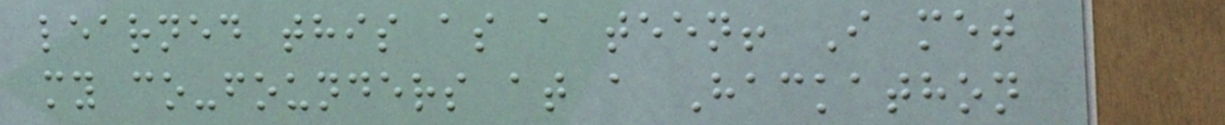learned this as a teen! I met
my co-founders at a Hackathon
